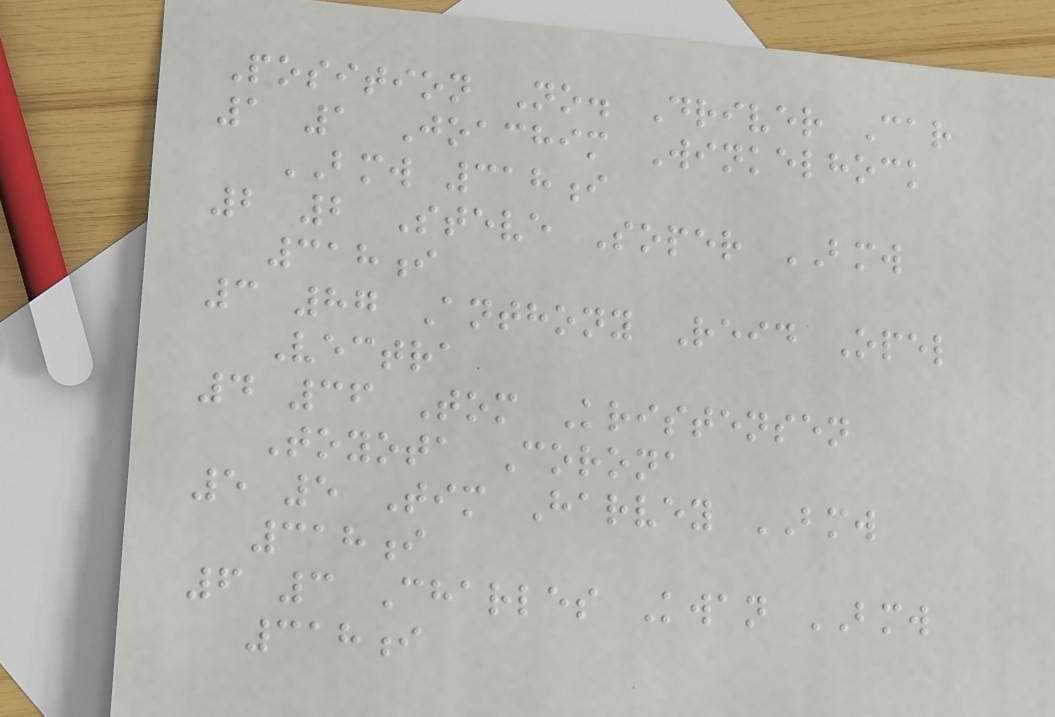Position No. Driver Car
1 1 Joachim Winkelhock
BMW 318i
2 2 Steve Soper BMW
318i
3 87 Anthony Reid Opel
Vectra
4 36 Tom Kristensen
Toyota Corona
5 5 Tim Harvey BMW
318i
6 3 Charles Kwan BMW
318i
